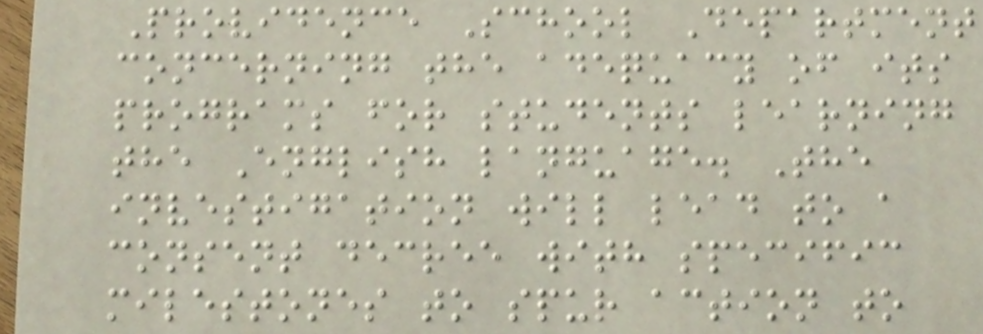Providence School Department
concerning the adequacy of its
programs for students learning
the English language. The
investigation will lead to a
consent decree with specific
milestones to spur action to
